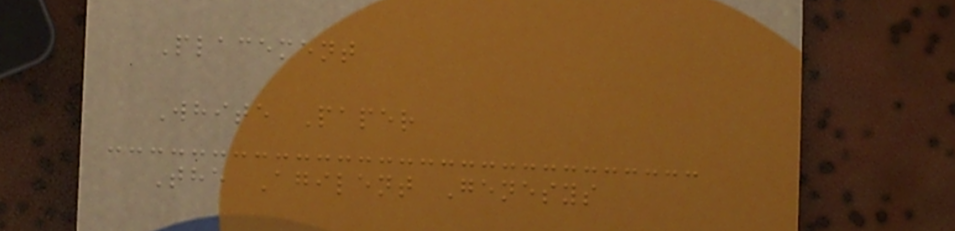Placement
White Paper
The Agilent Genesys
